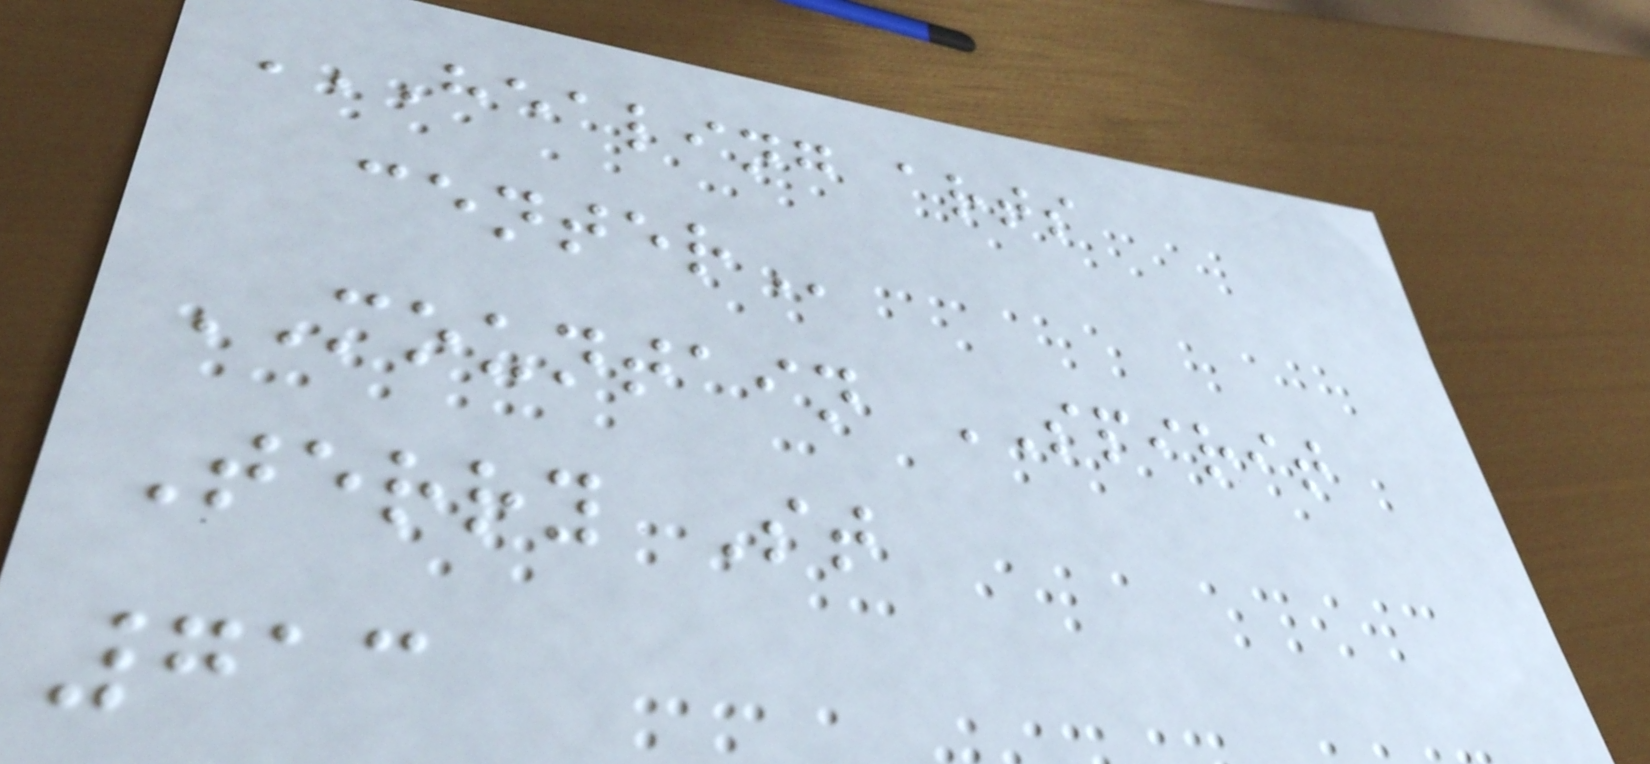HEALING ARTS
CENTER
MOUNTAIN SPIRIT
Terry St
713
